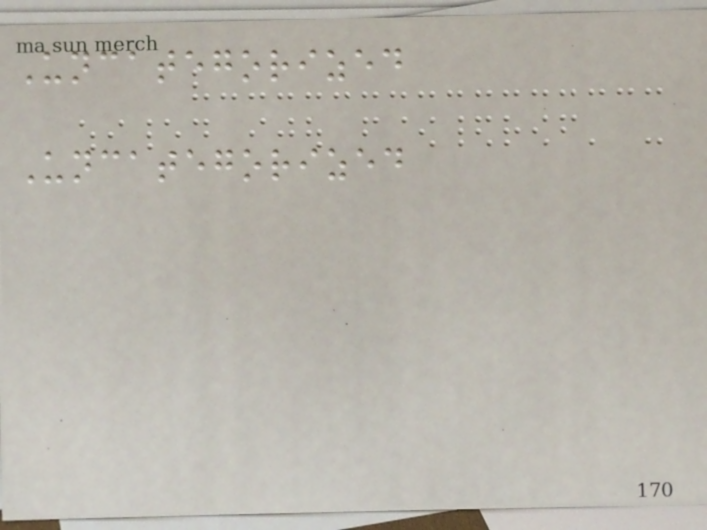Uncategorized
Uncategorized
